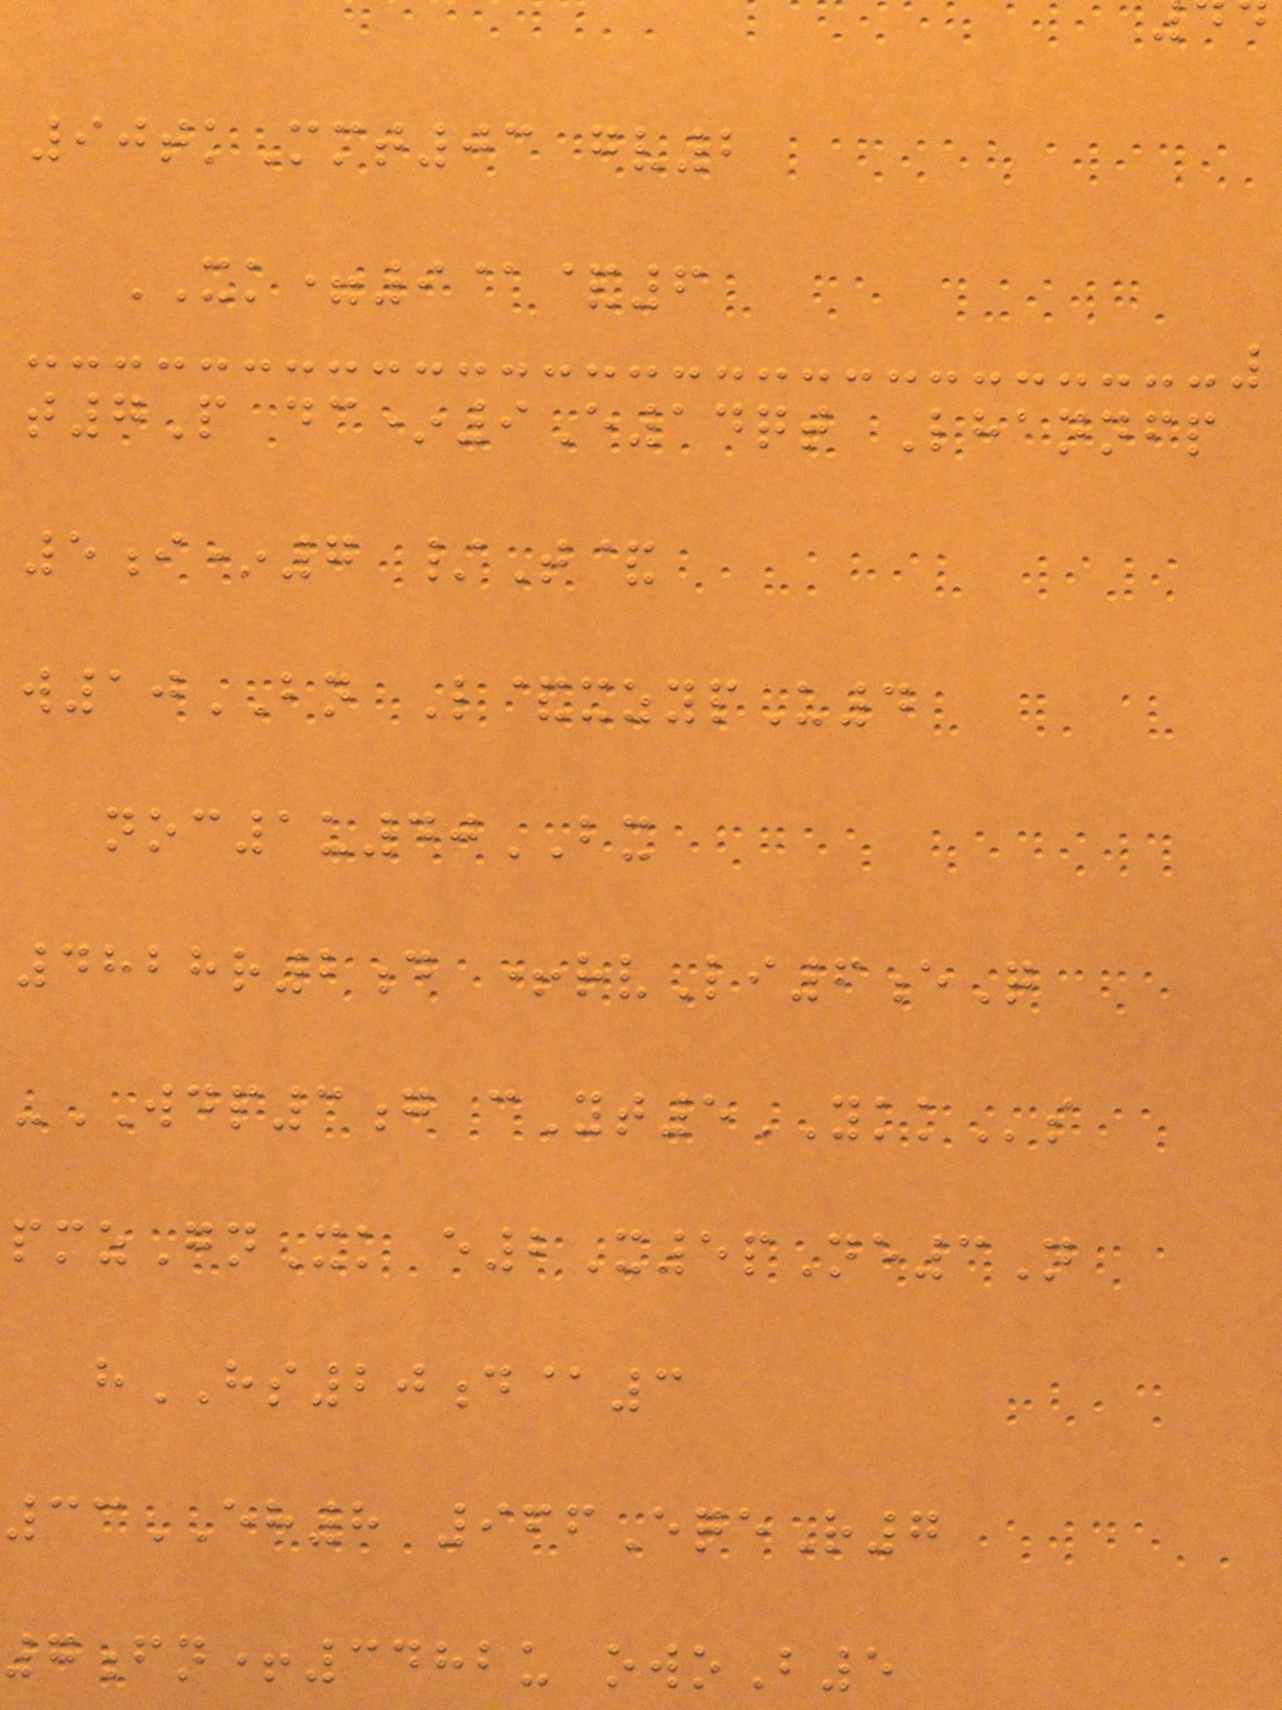90tkMmt03 gv2
XK=9@&6
t7P dc*9E14qt Lhannfp
5i*7 /T&
w10BN L&xzypU4
noc1u40BX
4828r2d +rvLi6eQ
-WDP3g cYt5YKKs
pmzGnXk e2X5pNe3N
hHS20d@3
33EH8 966EqeR7
7fn+3482u owoB5
